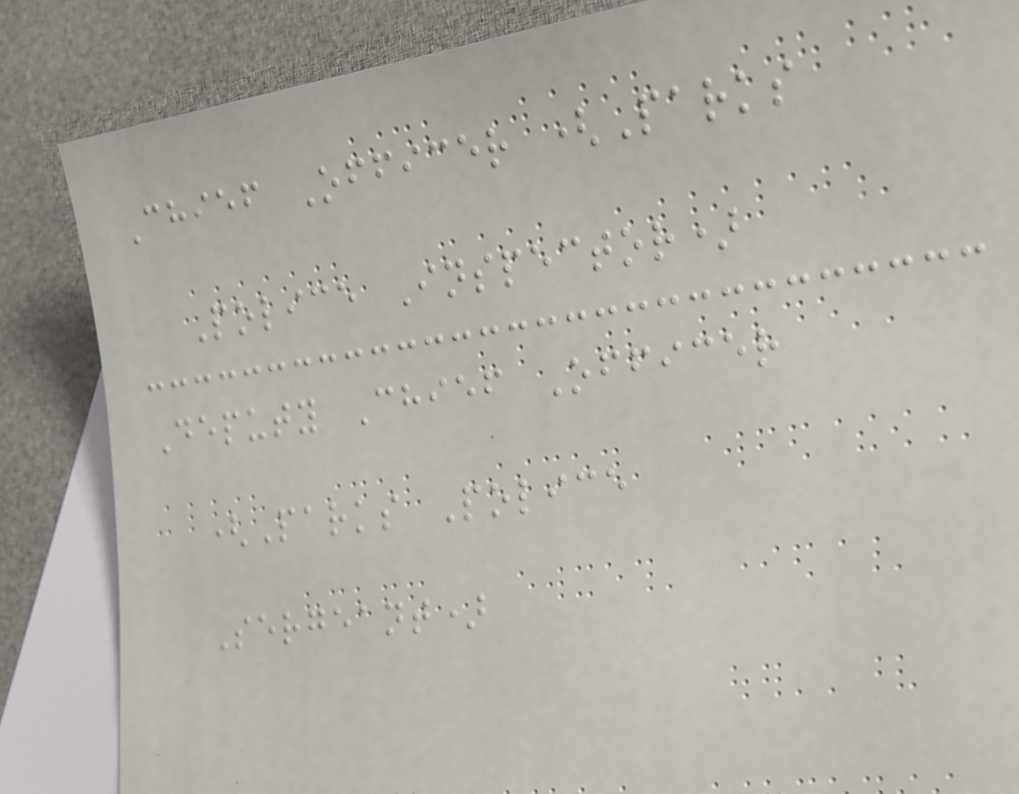Chief Officer (Parks
Police Inspector)
Deputy Chief Officer
(Parks Police
Sergeant)
